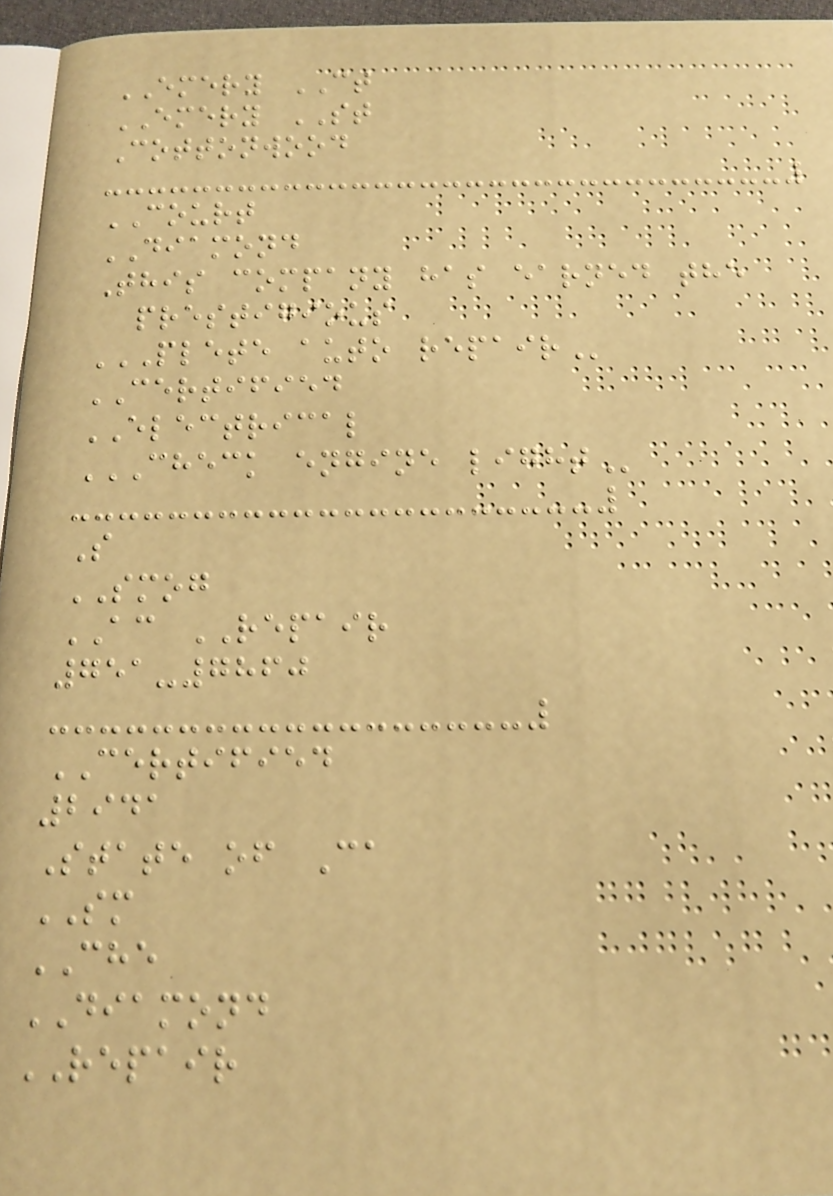EMERY CT
EMERY ST
Cottonwood
COURT
DIAMOND
This company has earned the
prestigious
PLETE AUTO REPAIR
CERTIFIED
ELECTRICAL
CHECK ENGINE LIGHT
S
SMOG
AC REPAIR
751-7860
CERTIFIED
2941
State of Ca
SM
CHE
DIAMOND
REPAIR
